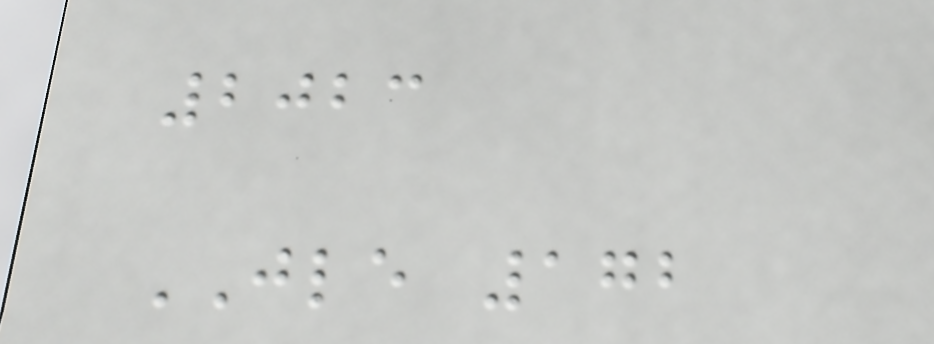2023
JLE 172
